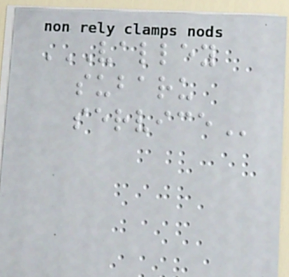VALLEY
SUBARU
SERVICE
